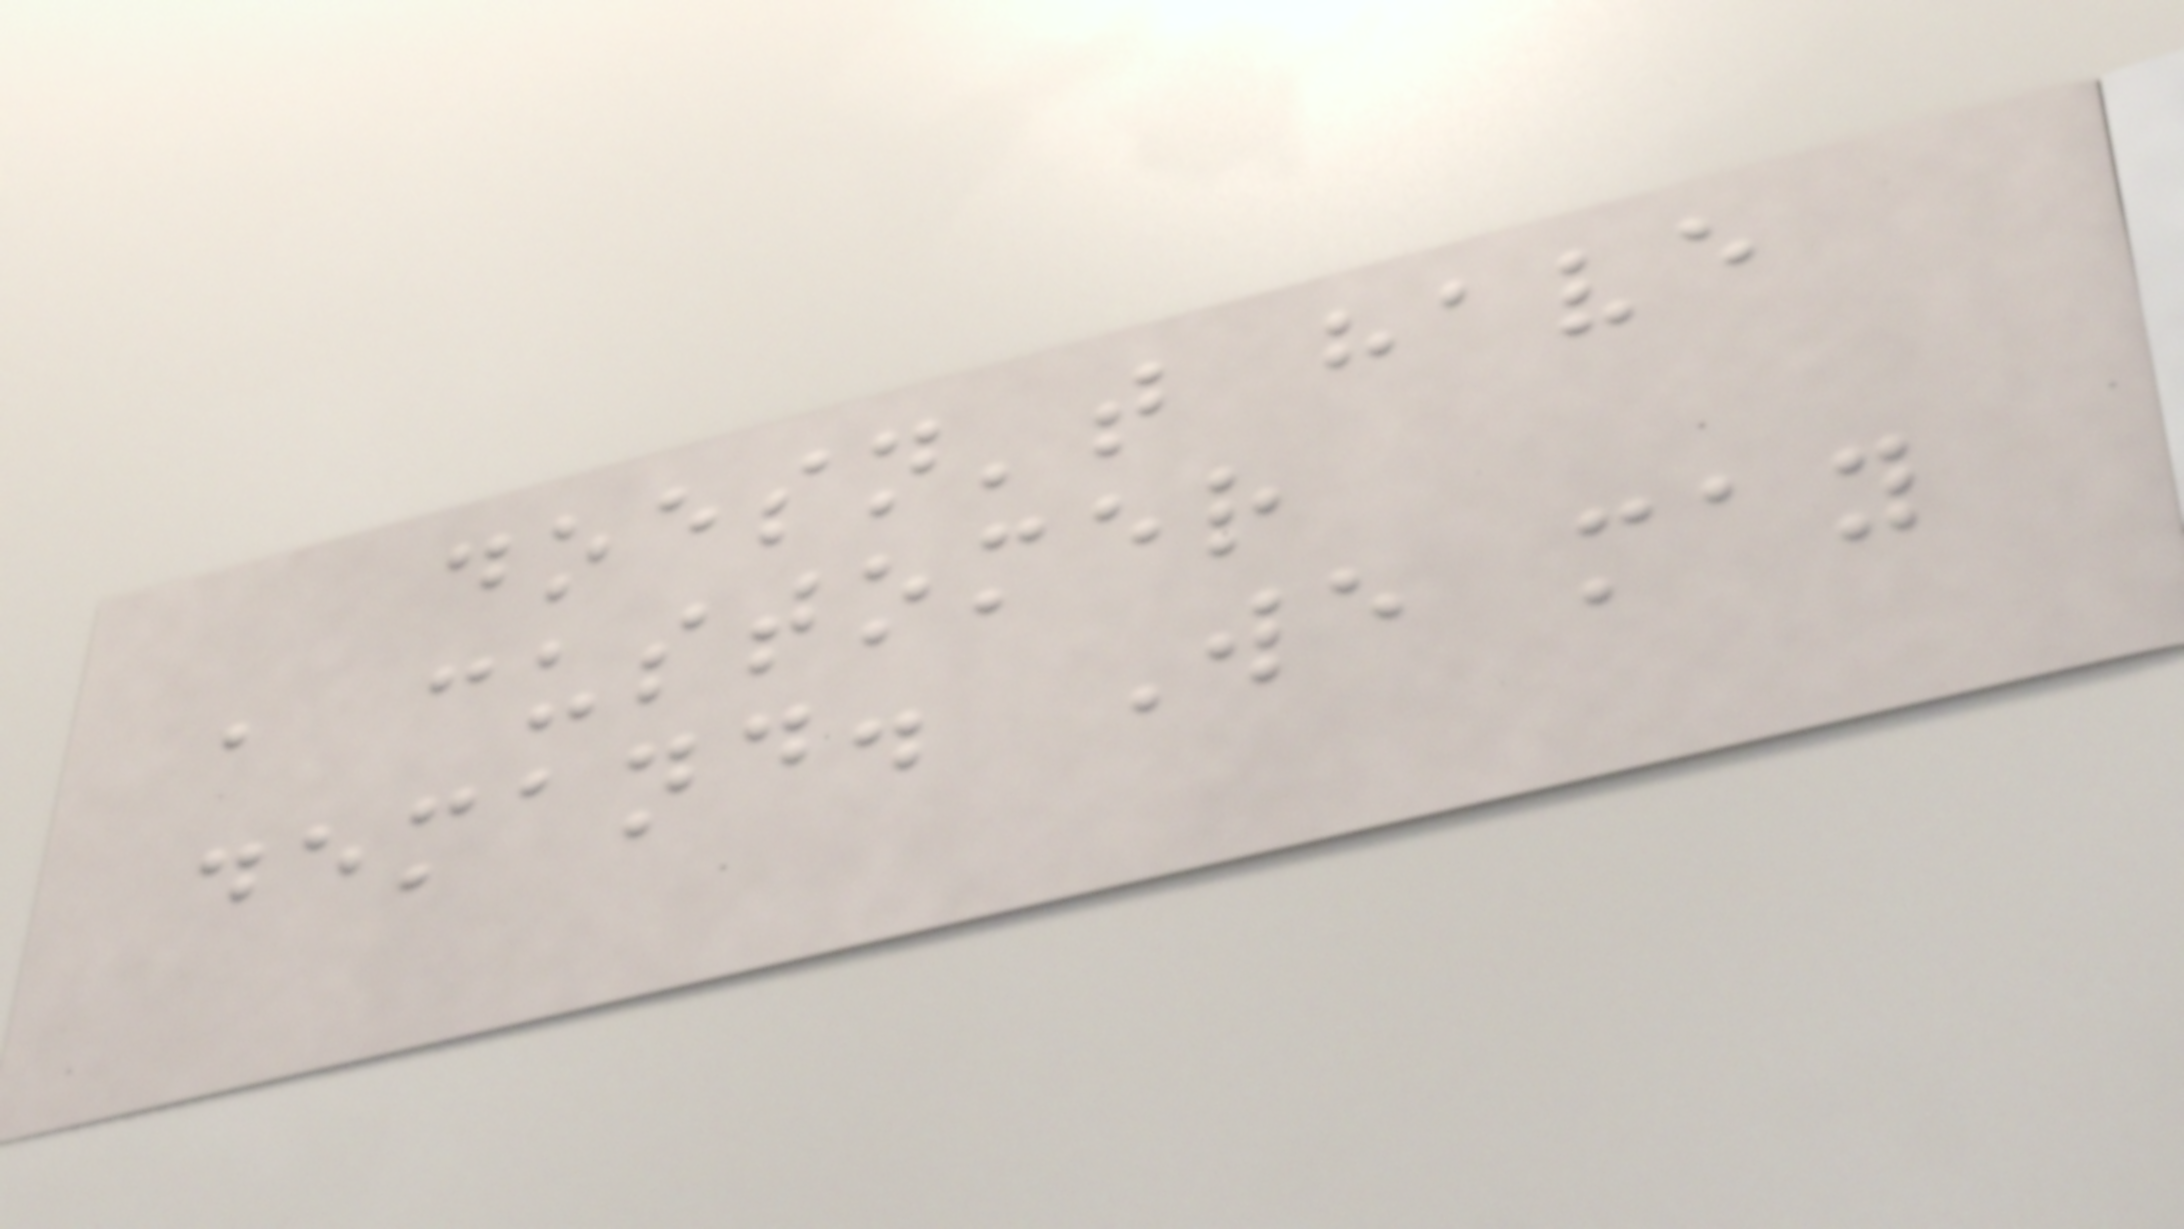doesn't have
a customer
demand. We may
